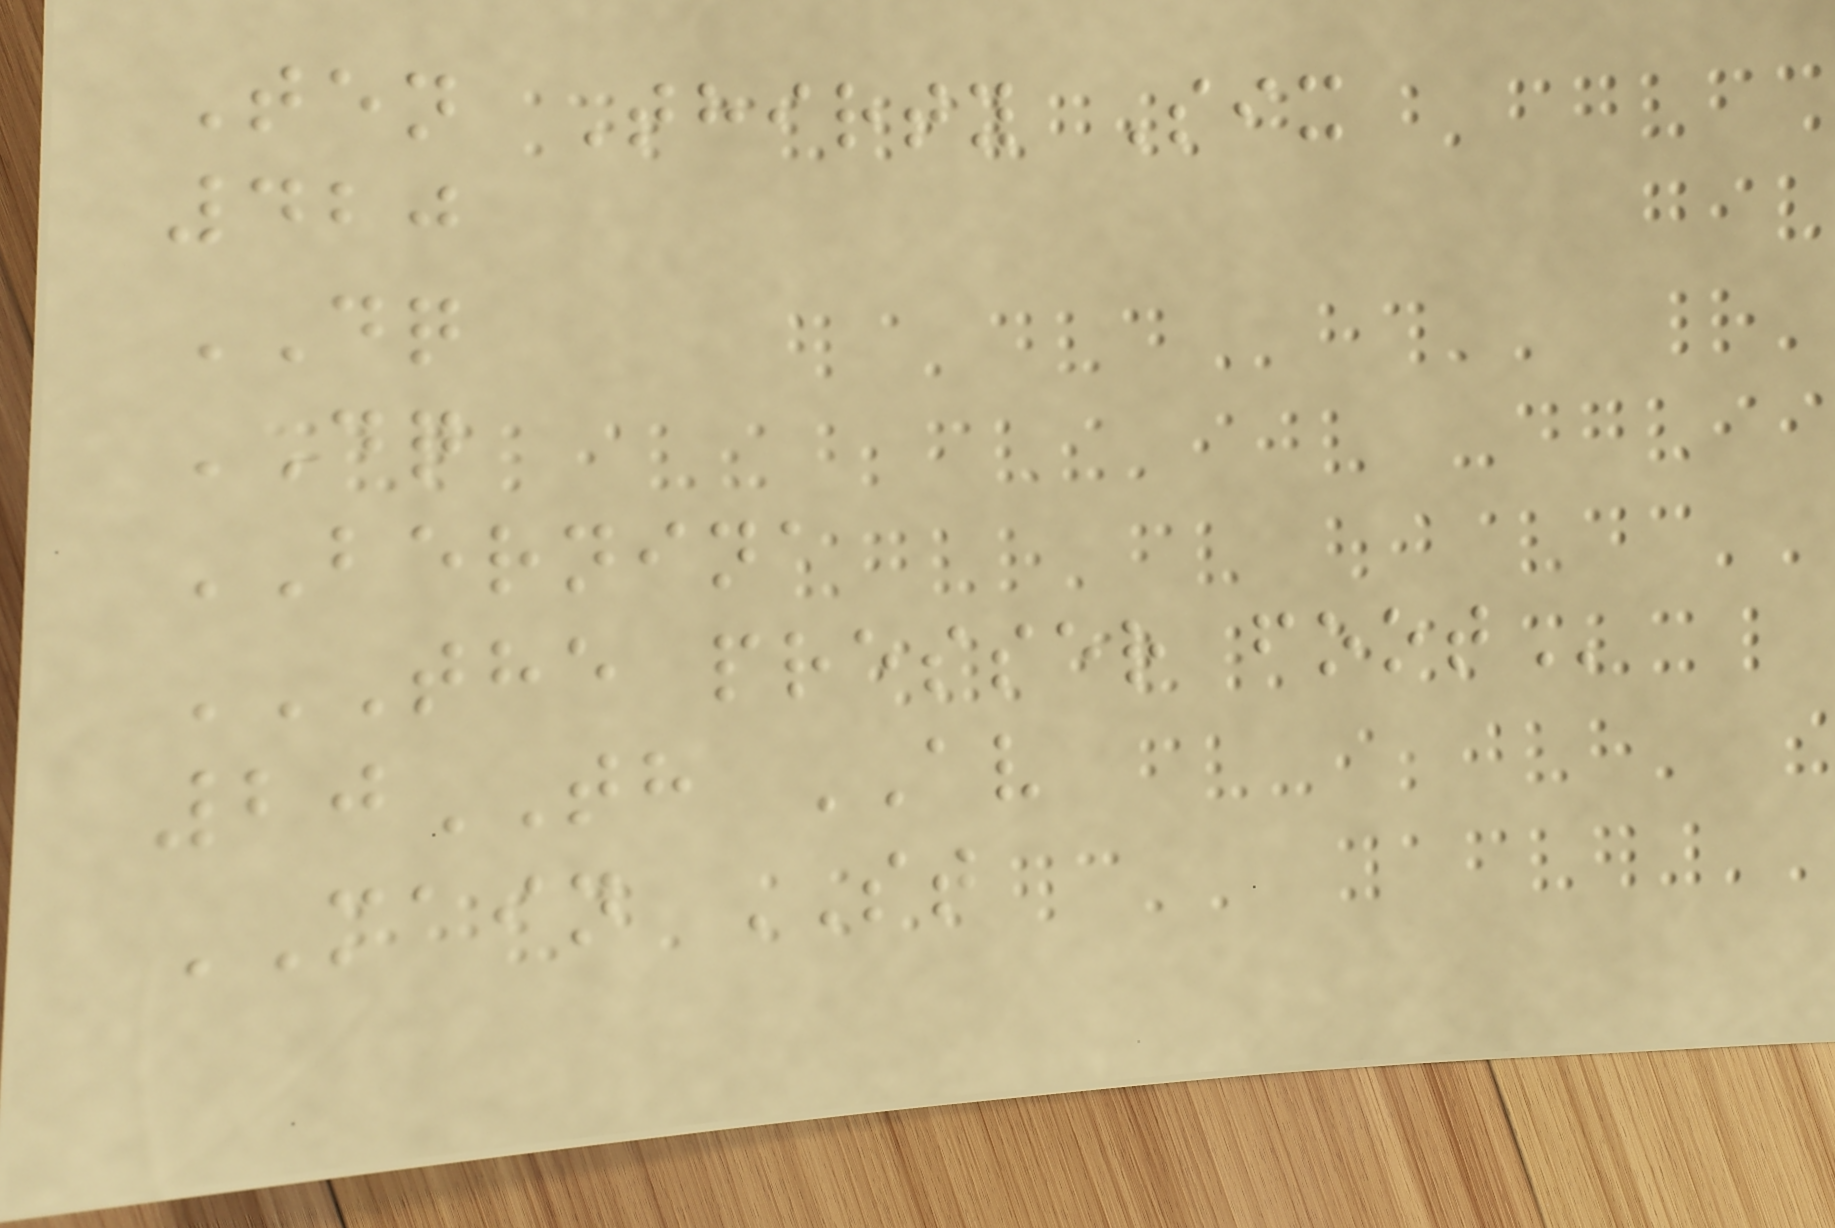Ten Thirty Six
420
DQ
DQ
BERNINA
THE PRESSER FOOT
20TH AV
MAIN ST
